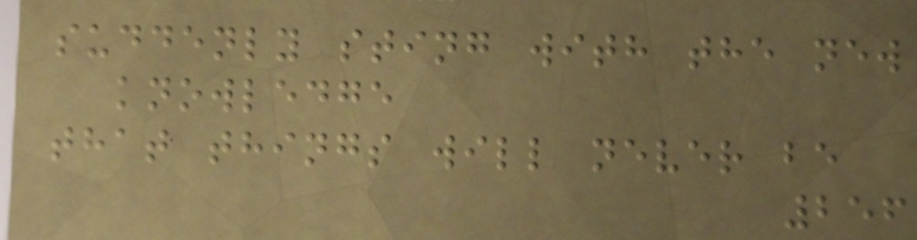suddenly sting with the new
knowledge
that things will never be
256
